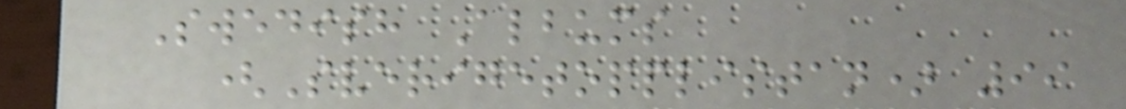Swedish Albums
(Sverigetopplistan) 99
